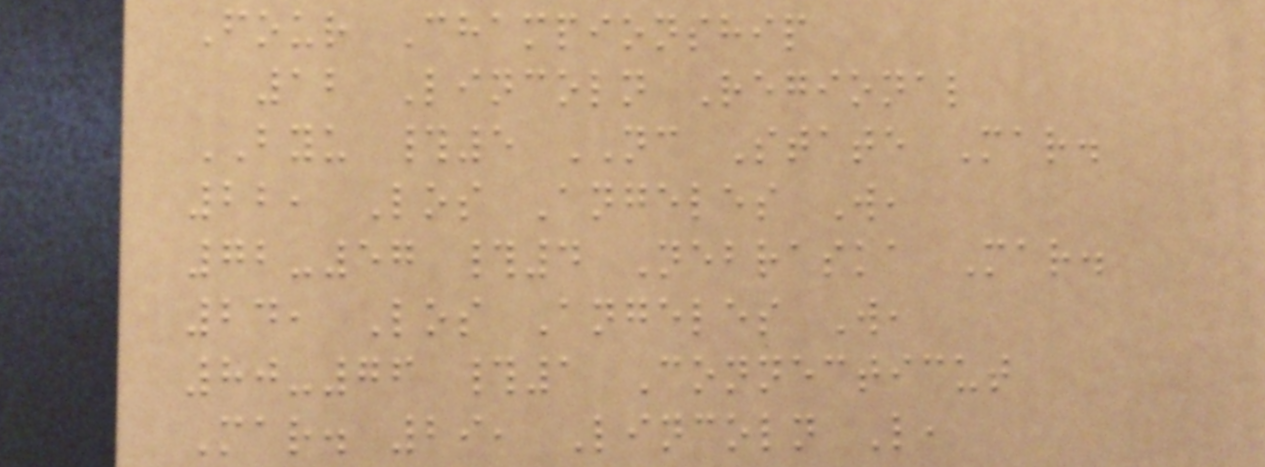Four Championship
12 Lincoln Regional
BYU #5 NC State Mar.
22, Los Angeles W,
72-57 #4 Nebraska Mar.
24, Los Angeles W,
80-76 #1 Connecticut
Mar. 29, Lincoln L,
